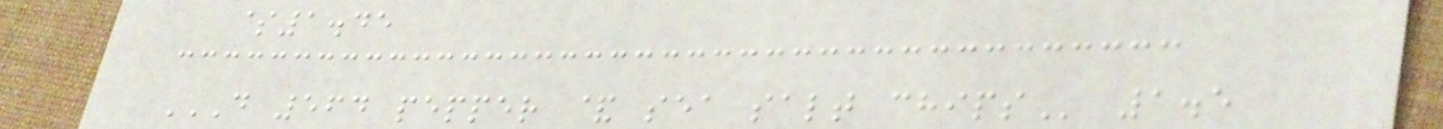$1.45
D 564 PEPPER & SEA SALT CHIPS 1.5
